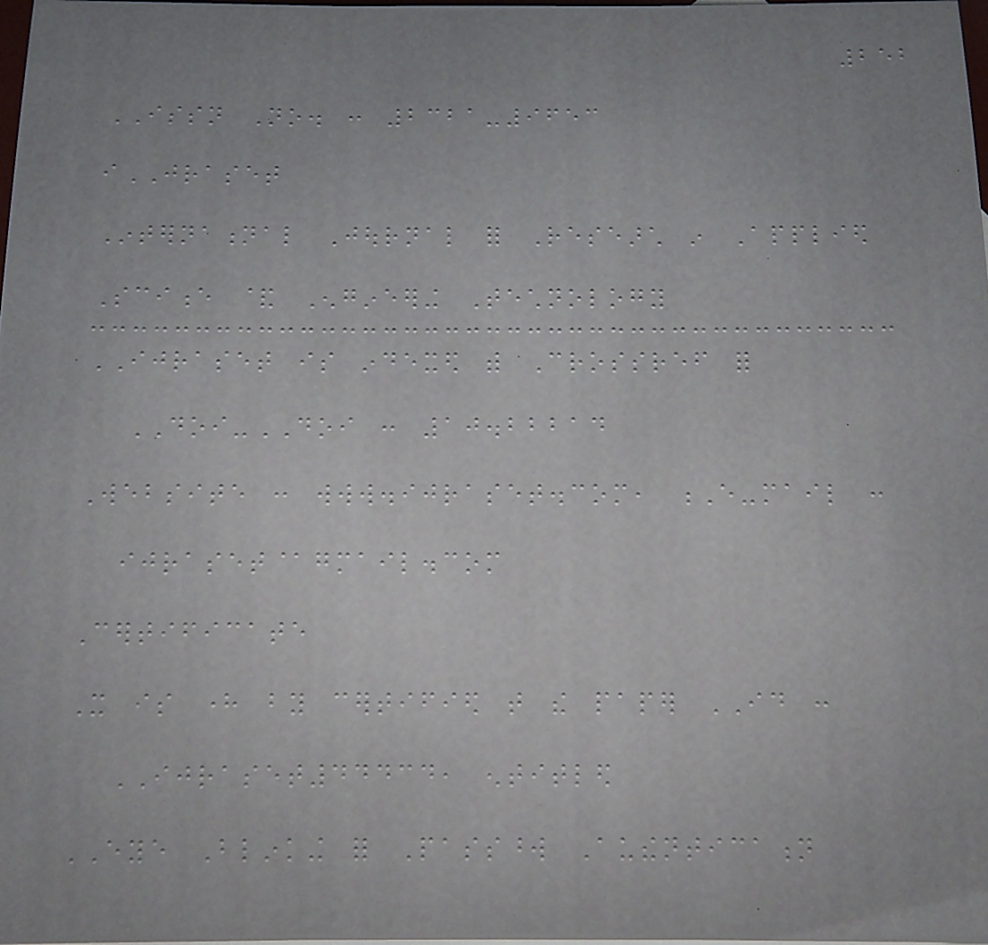252
ISSN No. : 2321-9653
iJRASET
International Journal for Research in Applied
Science & Engineering Technology
IJRASET is indexed with Crossref for
DOI-DOI : 10.22214
Website : www.ijraset.com, E-mail :
ijraset@gmail.com
Certificate
It is here by certified that the paper ID :
IJRASET44434, entitled
EYE Blinking for Password Authentication
